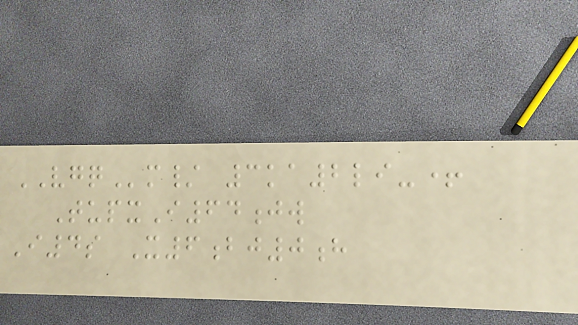VGQm/ 3ka2li-+
TupxI64jw
I4s X6bj0h
